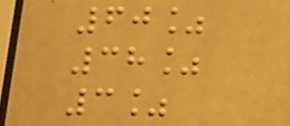60%
38%
3%
